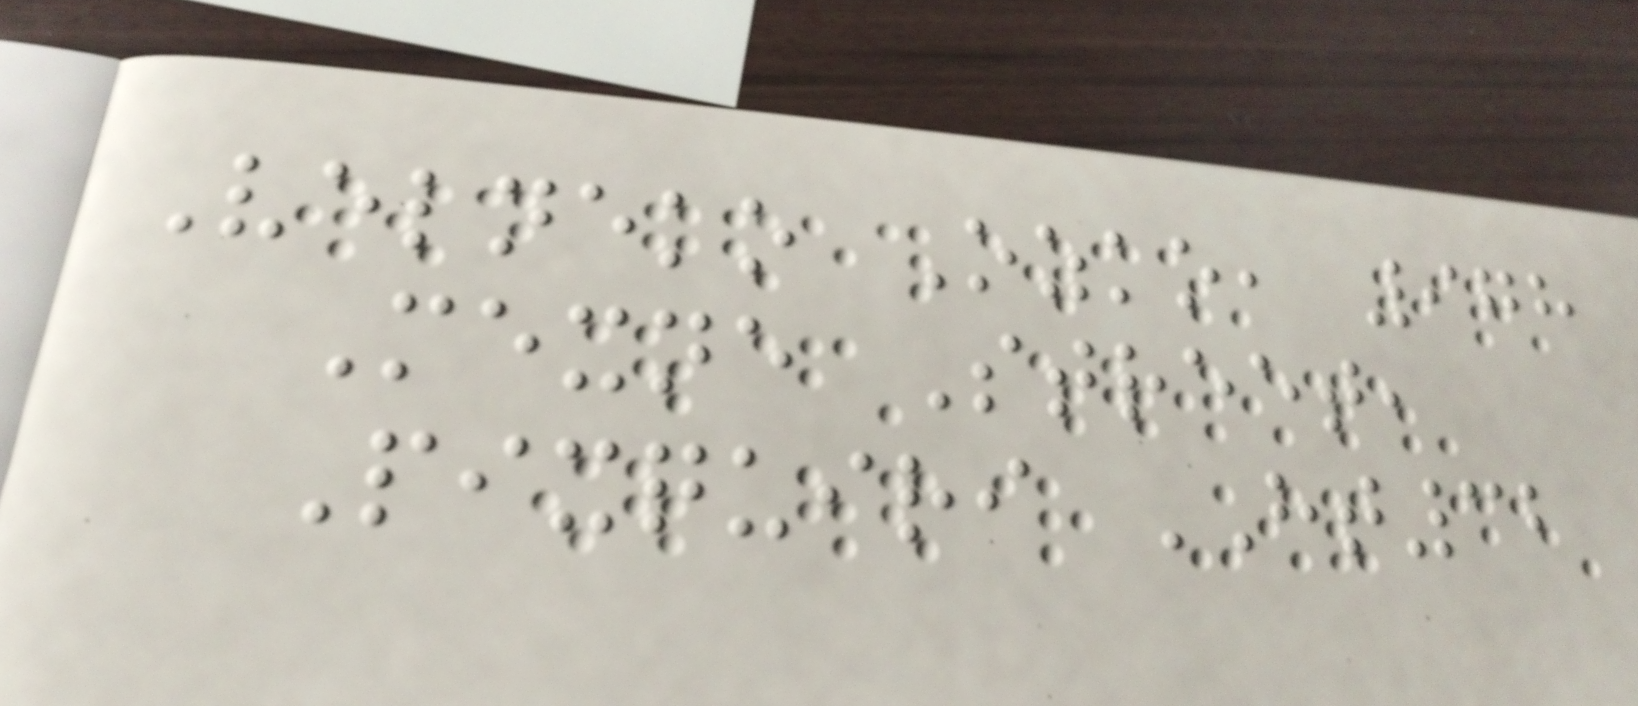Velneko Ozko, 978
Mexne Street,
Pixquiri HT32
